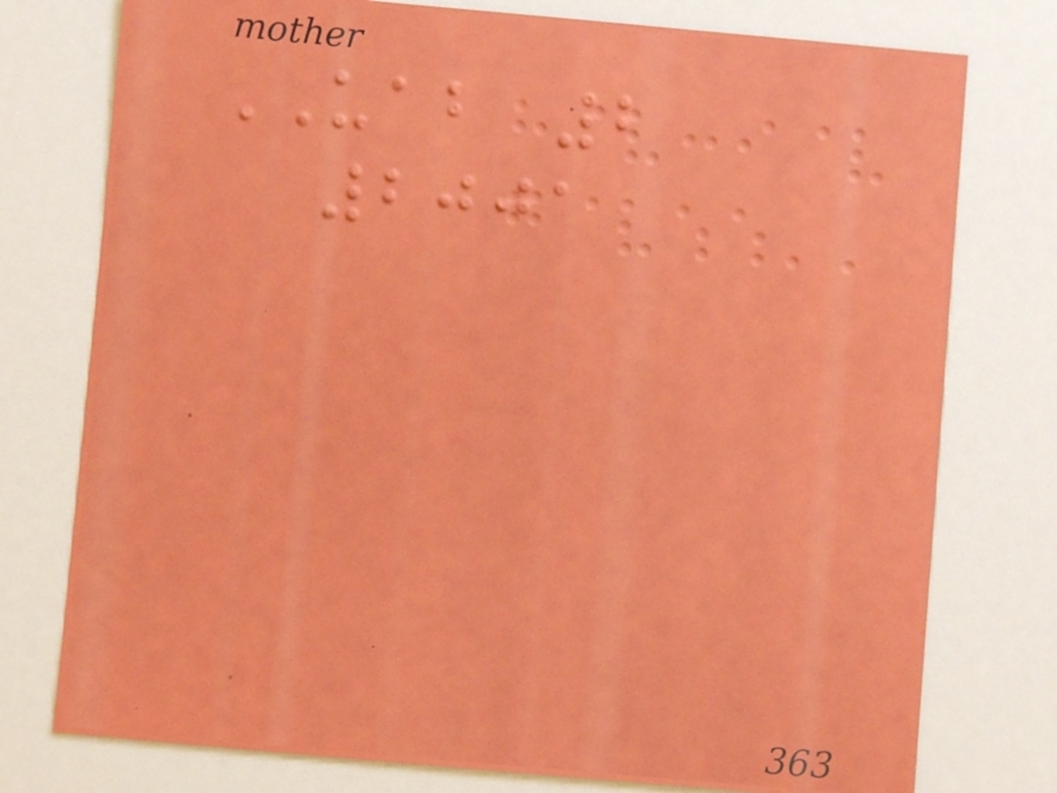UAB 2
2001
